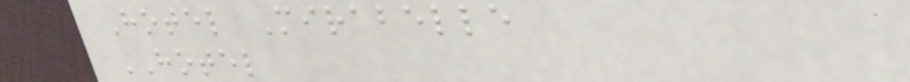Hotel Mirabelle
HOTEL
